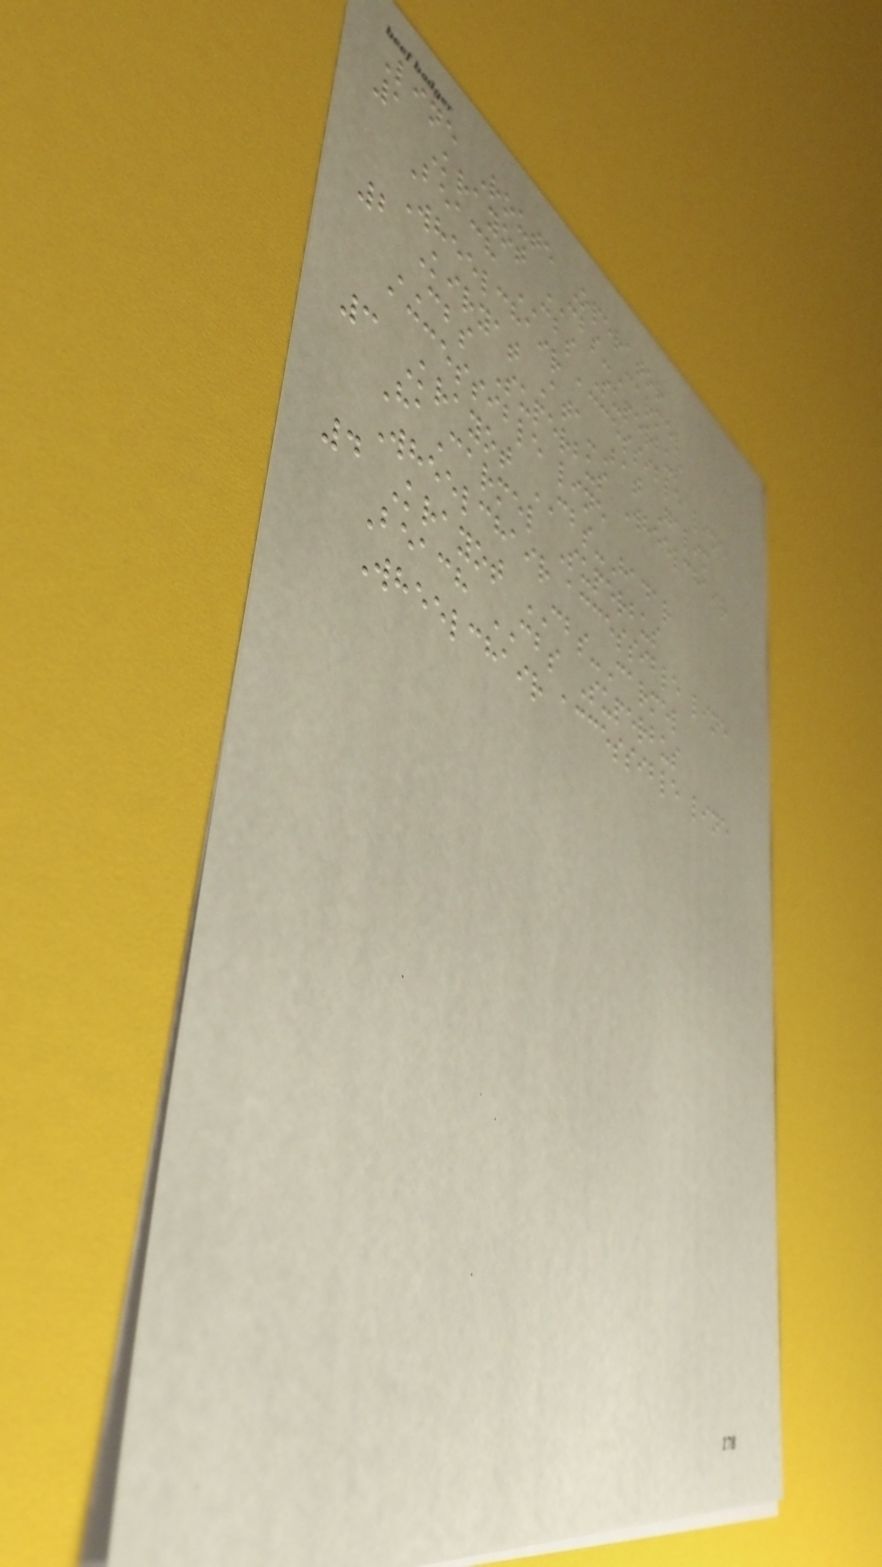Line Route Operator
1 Krayot CBS-Carmel
Beach CBS Superbus
Wheelchair accessible line
2 Kiryat Ata-Bat Galim
CBS Superbus Wheelchair
accessible line
3 Krayot CBS-Hadar
HaCarmel Superbus
Wheelchair accessible line
4 Krayot CBS-Carmel
Beach CBS Superbus
Wheelchair accessible line
